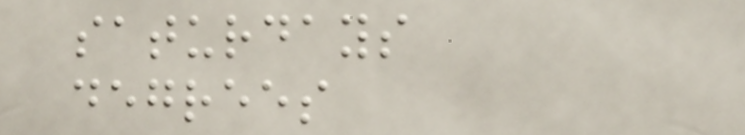saturdays
degrees
